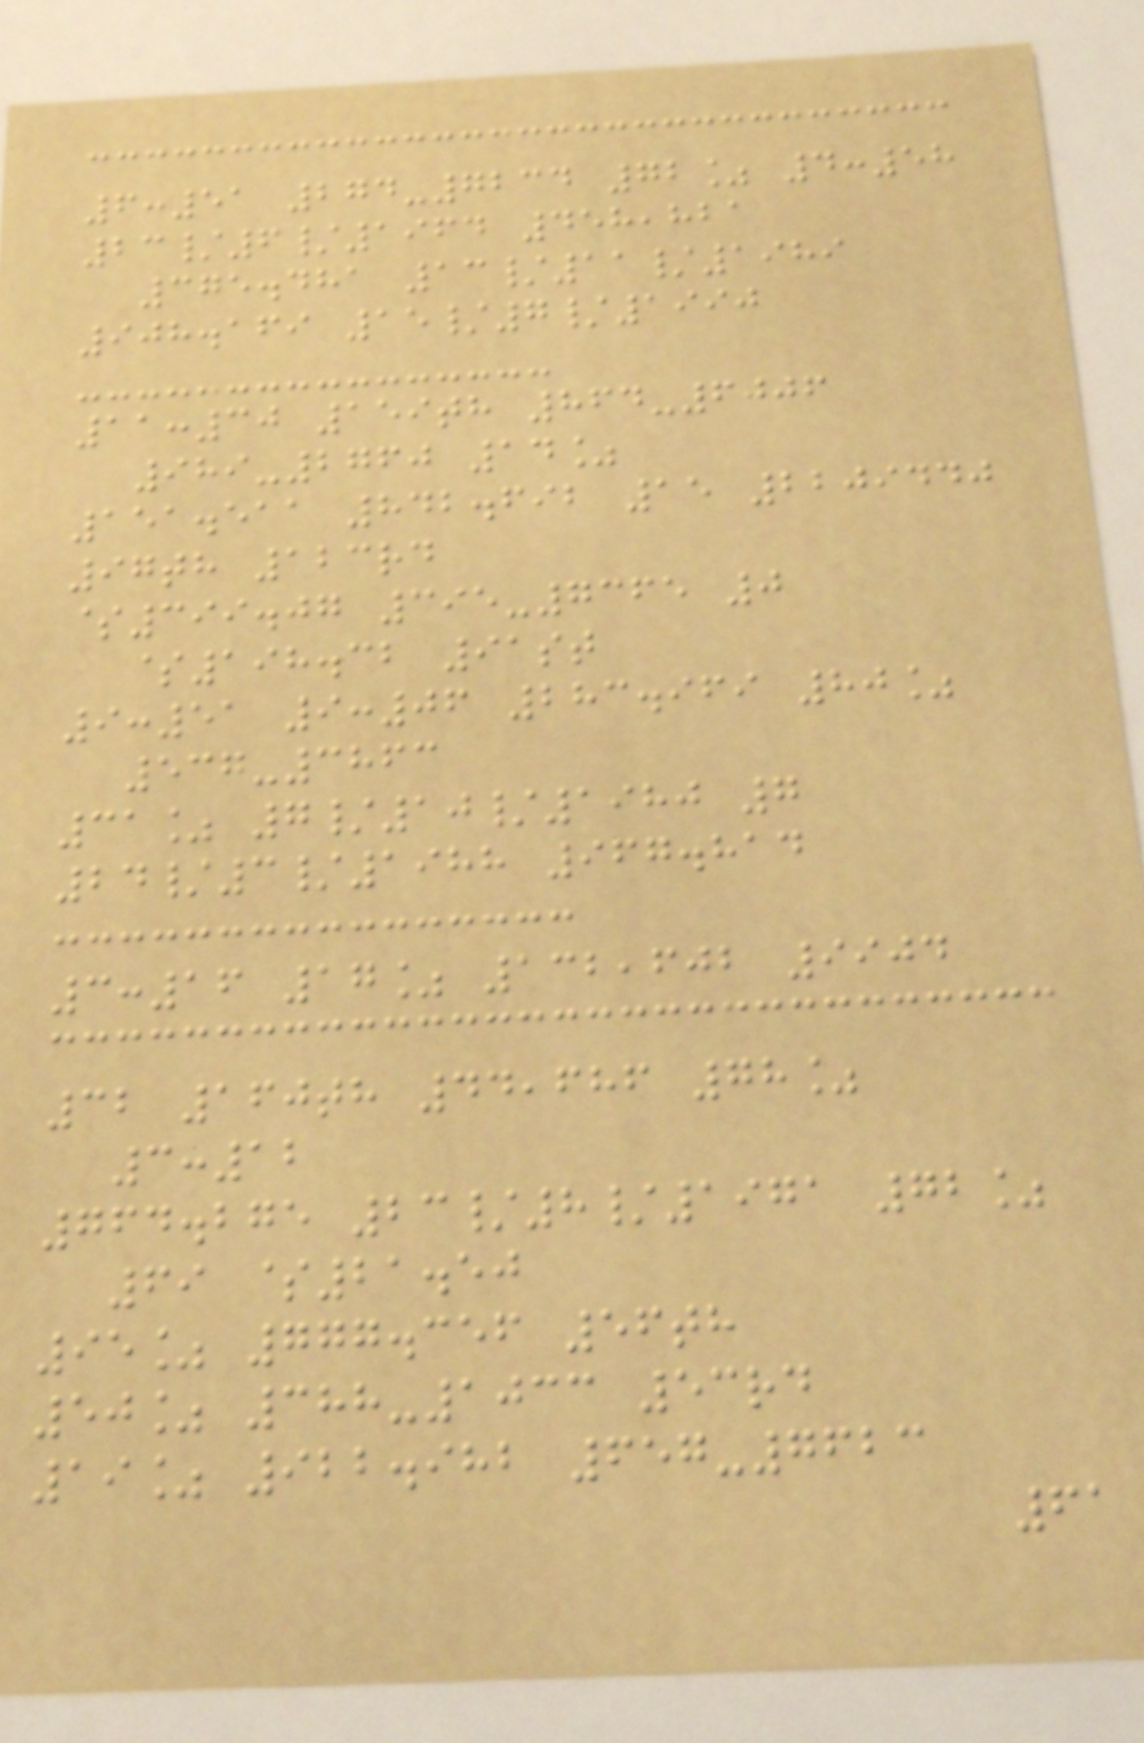6:51 274-7234 72% 4:58
23/6/1964 458,821
375.481 13/11/1989
908.169 15/7/1990
11:30 159th 864-6006
989-2760 14%
151.511 842.692 15 2209440
97th 123rd
$399.07 395-7365 0
$198.32 91st
9:51 9:06 283.969 80%
537-3863
31% 7/10/1980 7
24/3/1988 967.814
3:16 17% 132,602 9904
32 160th 44,686 78%
3:12
764.275 23/8/1971 72%
69 $21.50
95% 777.356 56th
50% 388-1033 53rd
19% 922.982 657-7623
61
